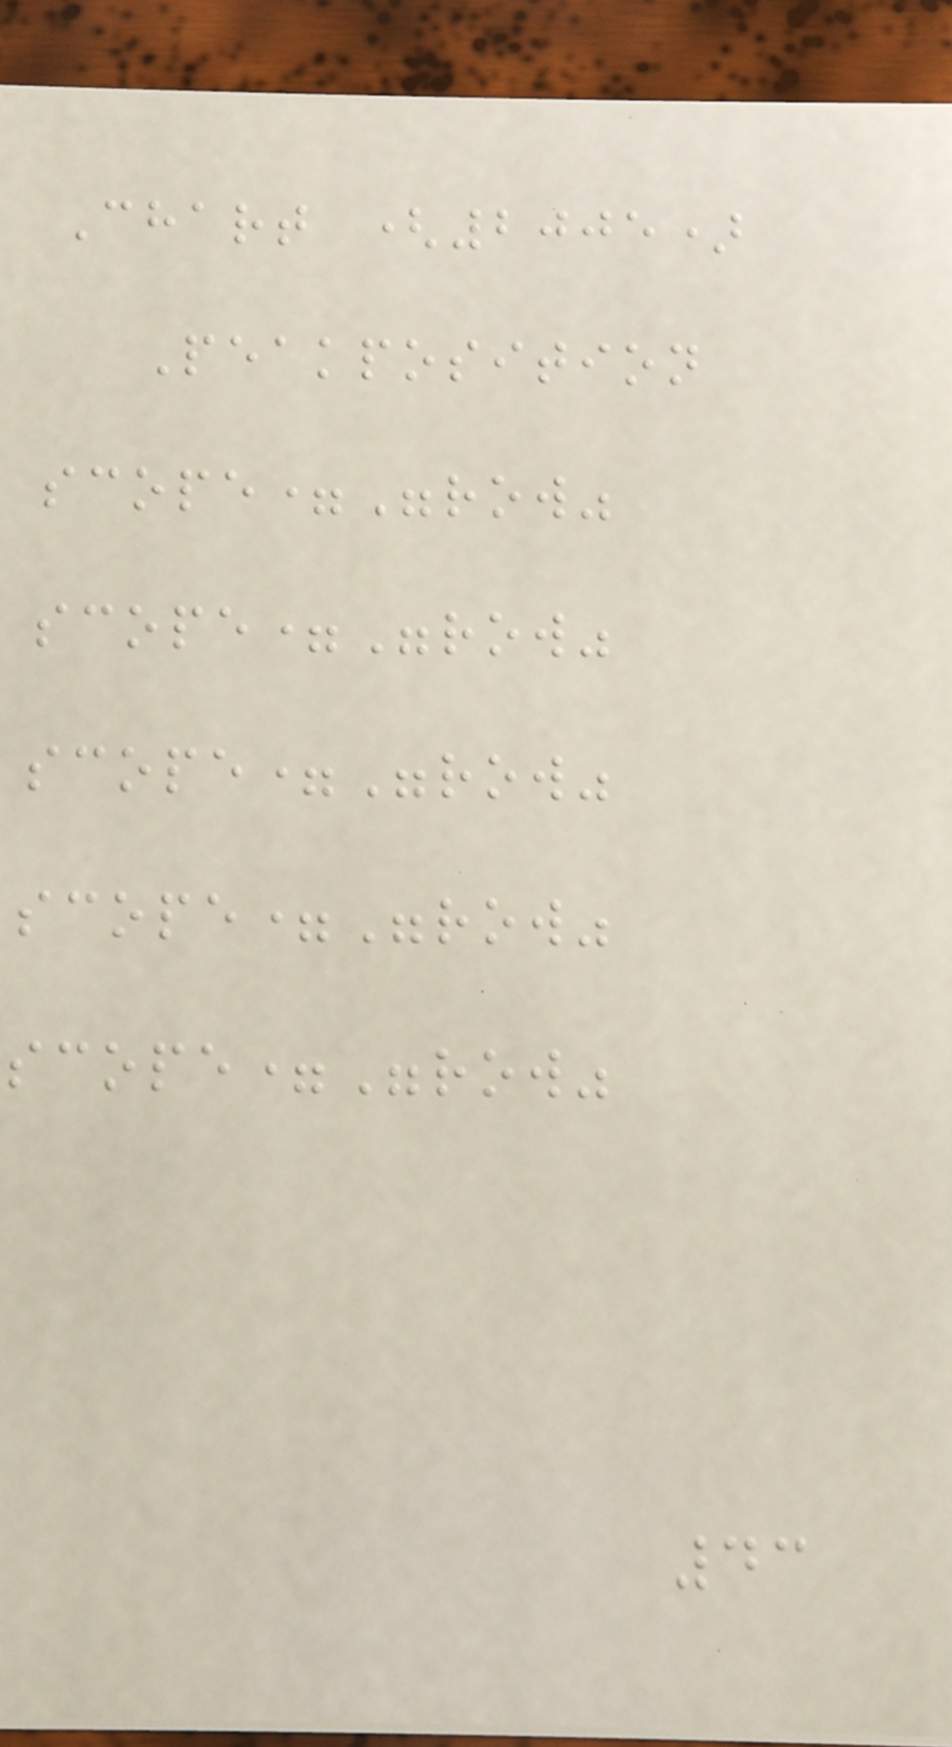Chart (2005)
Peakposition
scope="row"
scope="row"
scope="row"
scope="row"
scope="row"
43
